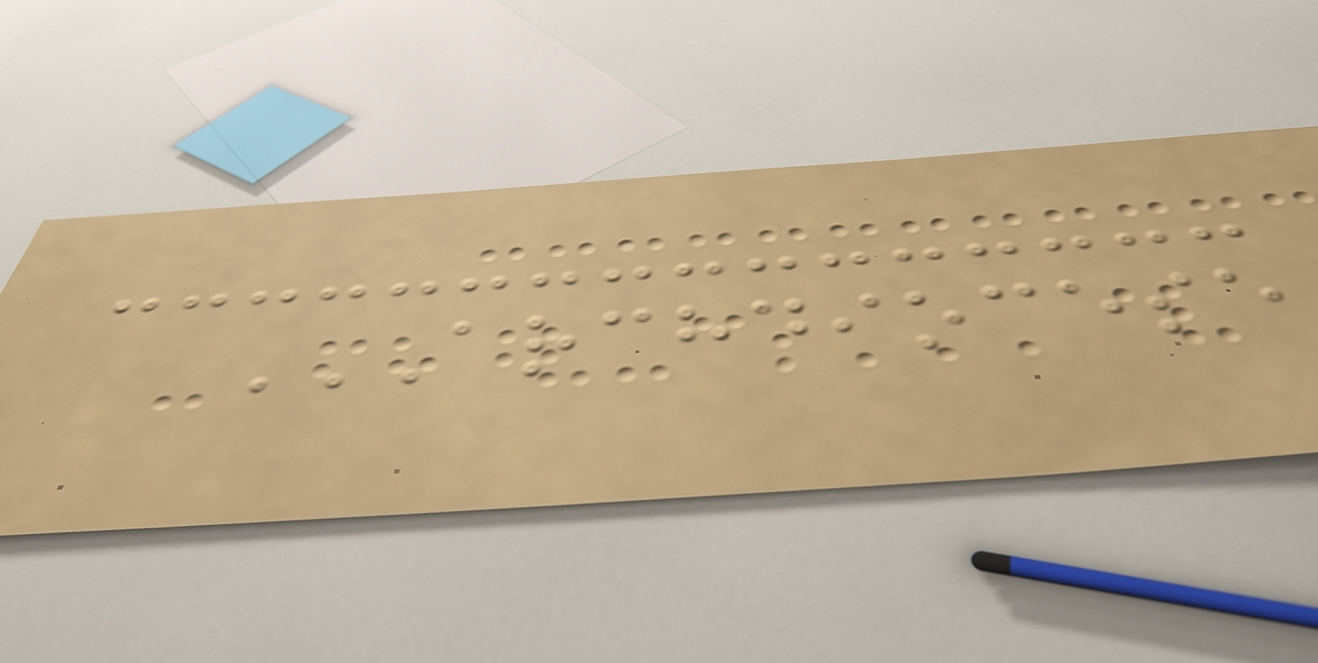ARCHDIOCESE
